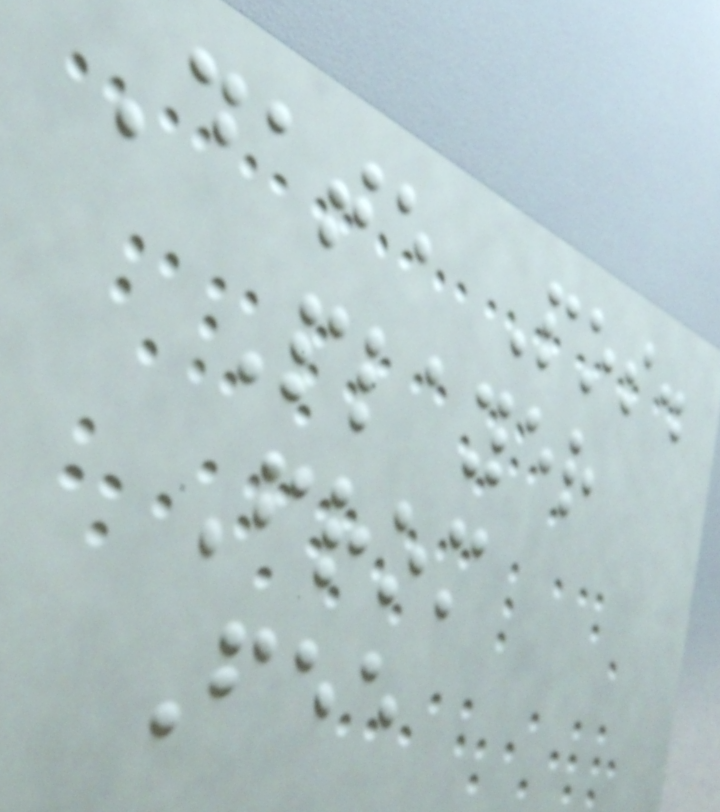Date Pos.
Player
From
Fee
